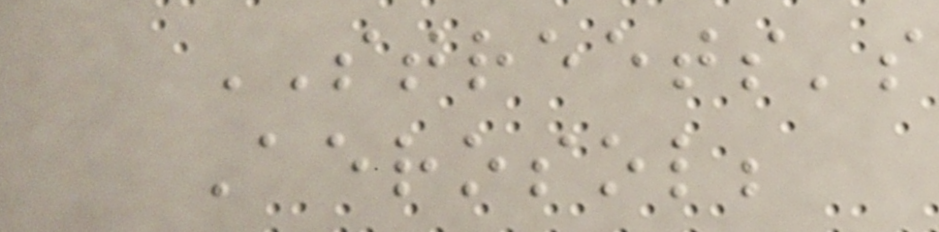STREETS's
Aerosol;
